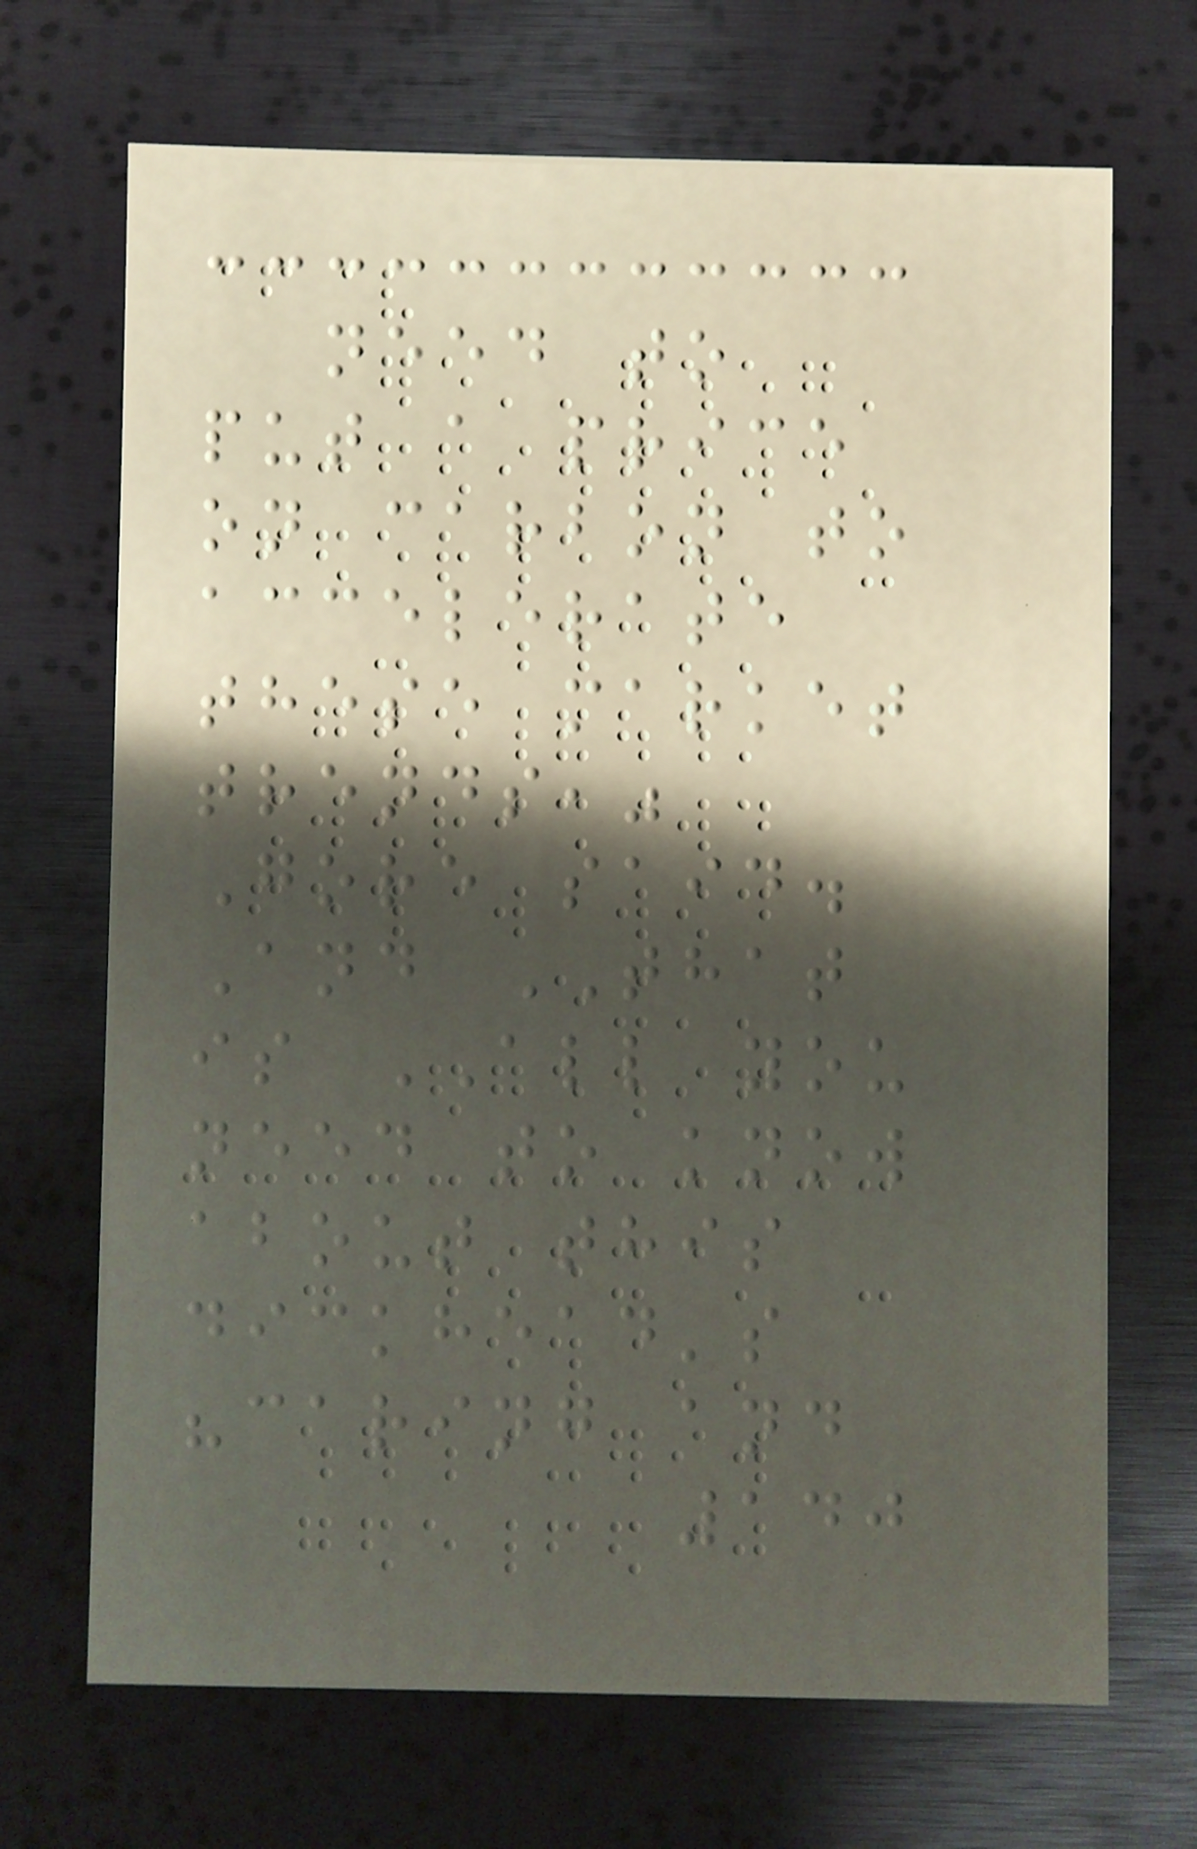need to
put a price
on carbon to
accelerate
these market
trends,"
Gore said.
And THAT
is ALL you
need to know
about this
dickhead's
"caring and
140
